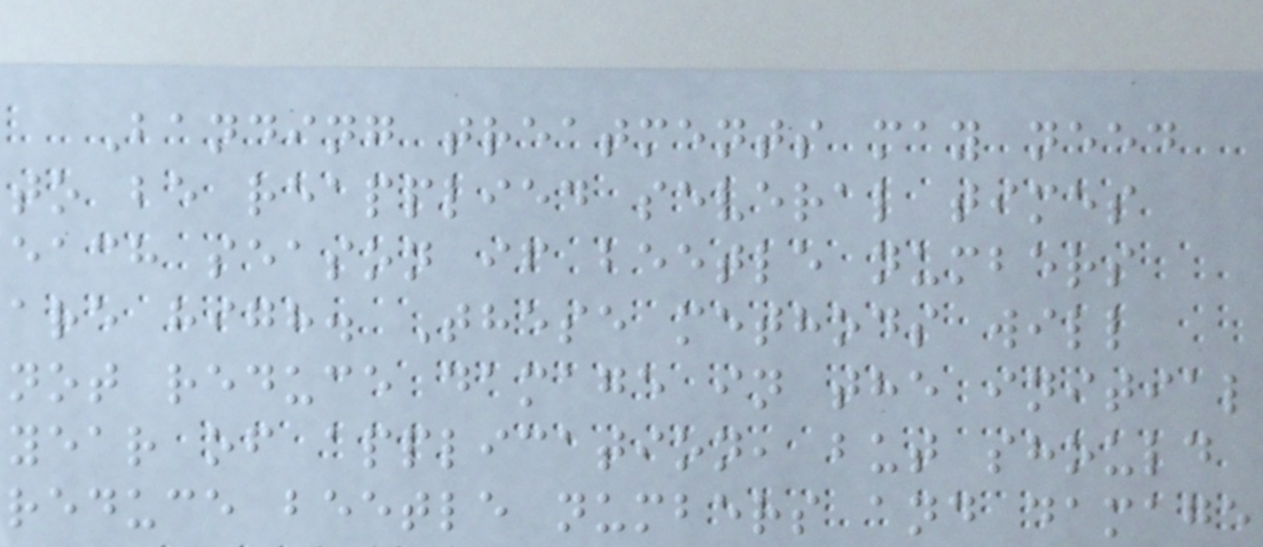Banding treatments may need
to be reapplied several times
each season if beetle numbers
are high. These methods will
not reduce damage in the initial
year of application, but should
reduce beetle numbers and damage
